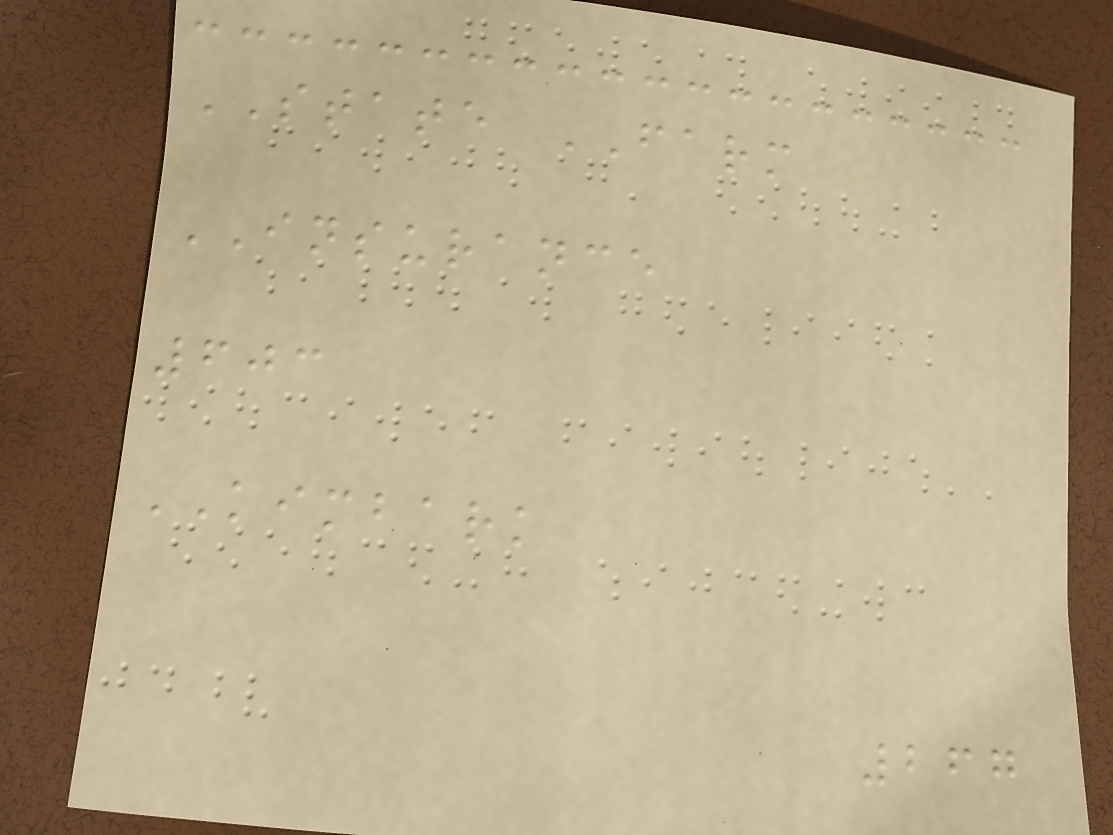STATE FARM
INSURANCE
603
KIMBARK
267
